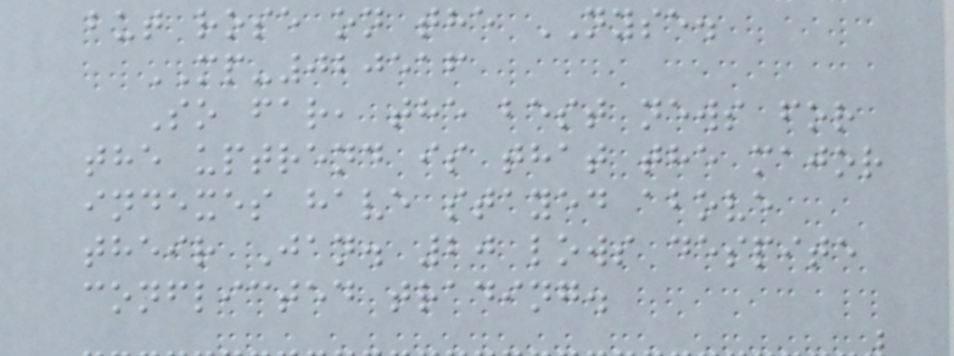but rose on the NYSE.
MP-020516
So far, the best news for
the uptrend is that the major
indexes have stayed above
their Jan. 20 lows despite
conflicted trading.
